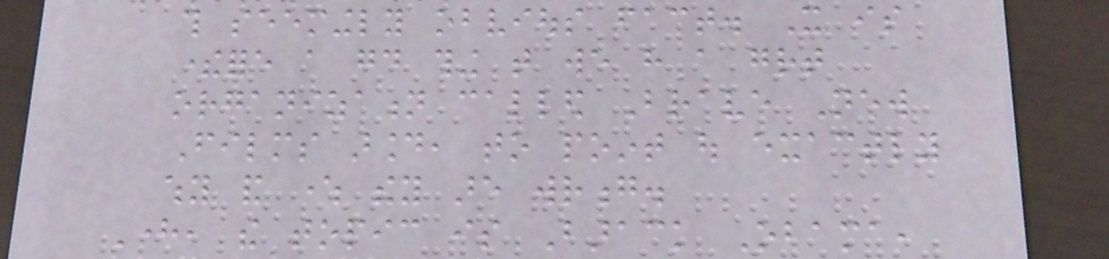this seemingly obvious fact. It is
therefore a good thing that we have a great
organization called Brave New
Films around, to point out exactly
why and where they are wrong.
Here, the topic is Barack Obama,
